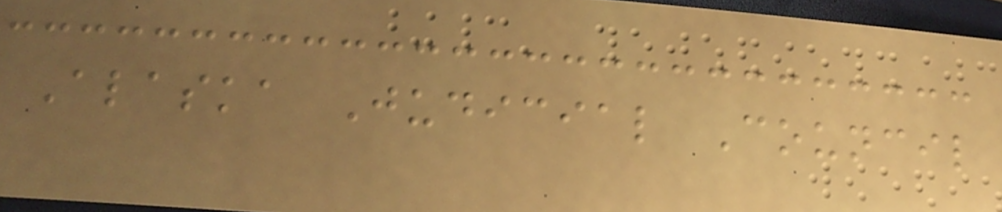Alaska Judicial Council
